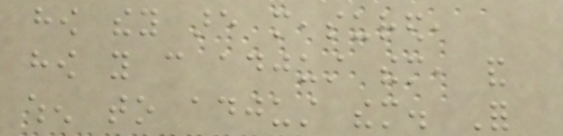how they are measured,
how you can adjust them, and
when to adjust them. For
